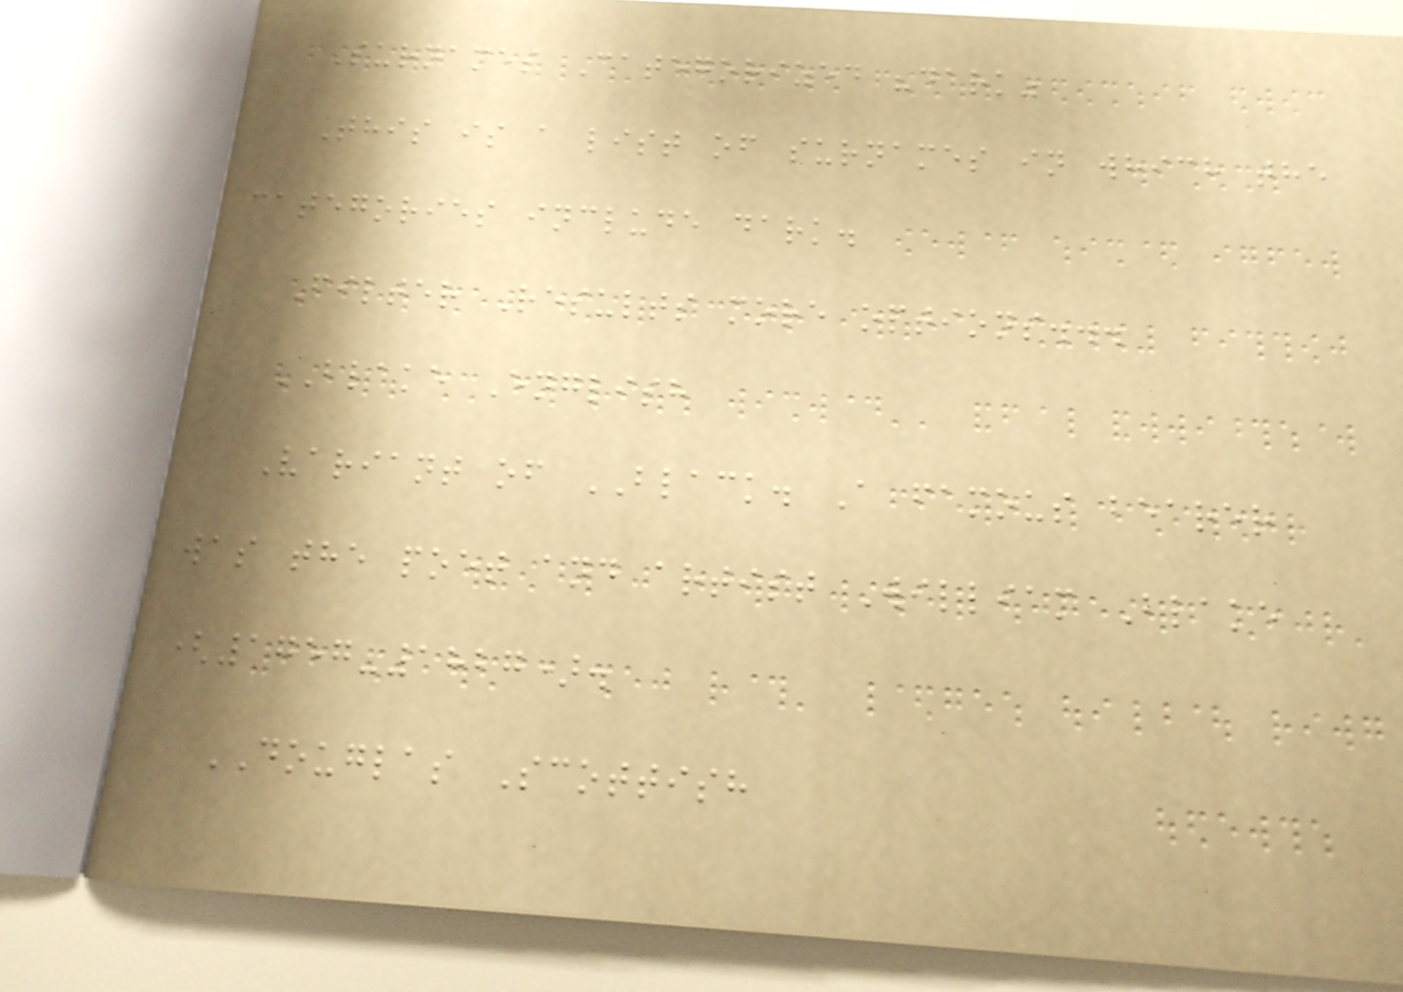Surnames Categorized "dark"
This is a list of surnames in which the
categories include dark.
Filter Results more options...
BLAKE English
Variant of BLACK. A famous bearer
was the poet and artist William Blake
(1757-1827).
DOUGLAS Scottish
